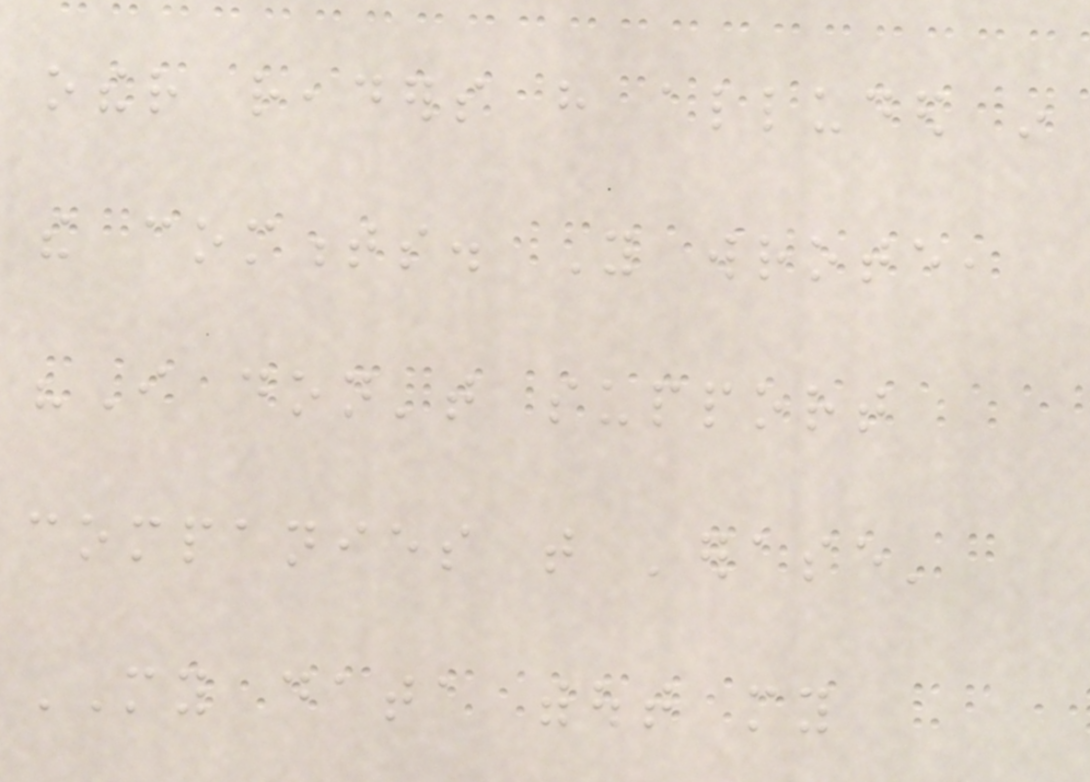other readers have alluded in
the comments. You wrote,
"I don't support
companies that 'erase'
MY data without my
